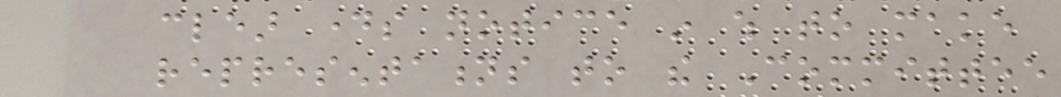clear days notice in which to make
representations to the Committee
